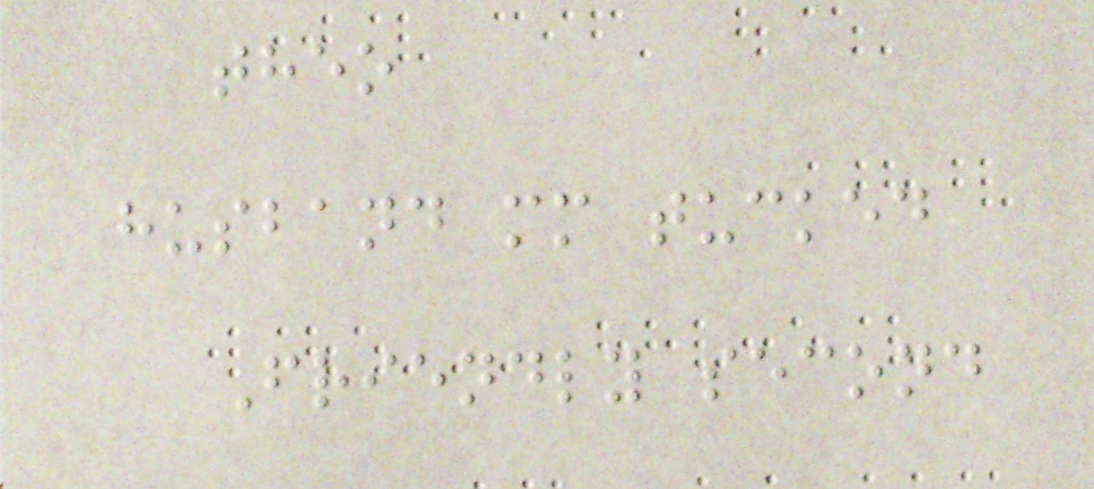theo
husband mm tucked
Friendly second
